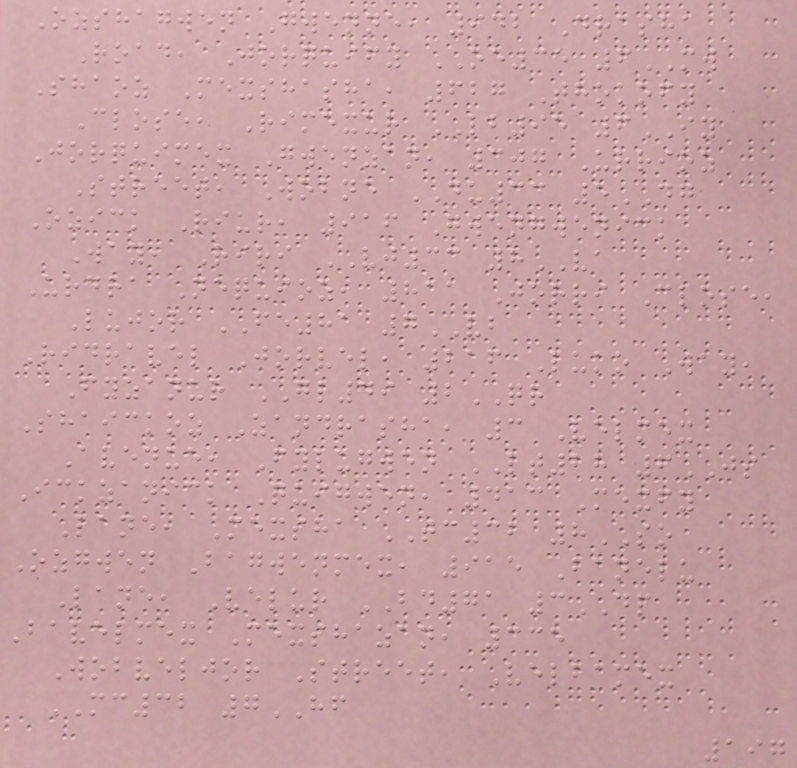Ozshagwen Gwenne, 942 Drasha
Road, Jorquify OE35 6MW
Shaoz Mexshasha, 627 Thokofy
Close, Rimexur LB95 6IY
Jorquimex Gwenzan, 307 Urrioz
Street, Wobne DU33 5DG
Ozick Riur, 916 Gwengwenick
Way, Riri VJ33 8VA
Urdra Nequioz, 811 Jorri Close,
Lujor FE81 7VB
Ridravel Jorvel, 216 Luko Way,
Fyzanur GL49 2QR
Shaickoz Zandrasha, 3 Velmex
Avenue, Fylugwen LT28 6JS
Ickzanick Quigwen, 413 Mexfy
Lane, Mexsha TC32 8SO
Ozgwen Bagwenmex, 915 Banelu
Lane, Velur BD71 3DP
Bavelmex Mexshazan, 335
Wobveljor Street, Velbamex
MC32 7HF
197
